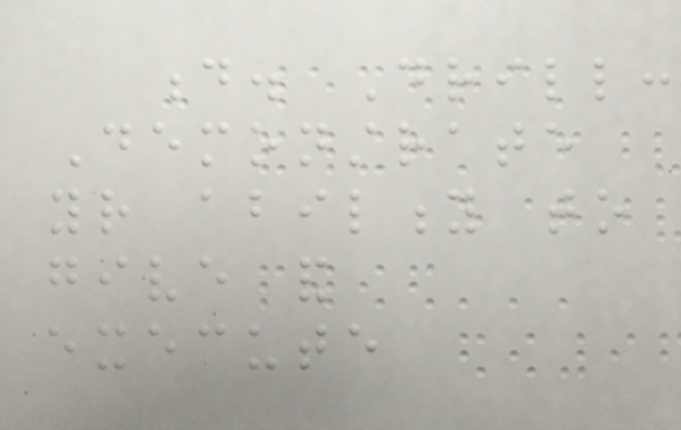d. Drill:
Demonstrate
your ability to
give and
execute
